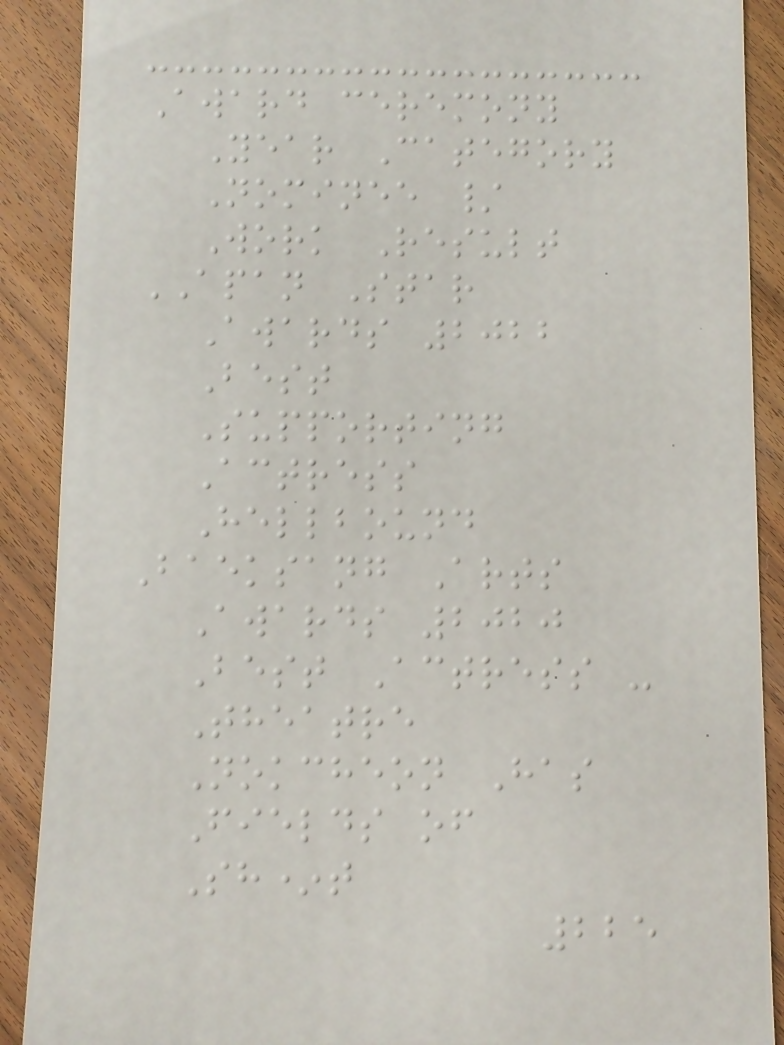Award ceremony
Year Category
Nominee /
Work Result
APAN Star
Awards 2022
Best
Supporting
Actress
Hellbound
Baeksang Arts
Awards 2020
Best Actress -
Theatre
Nokcheon Has
Fields of
Sh*t
225
